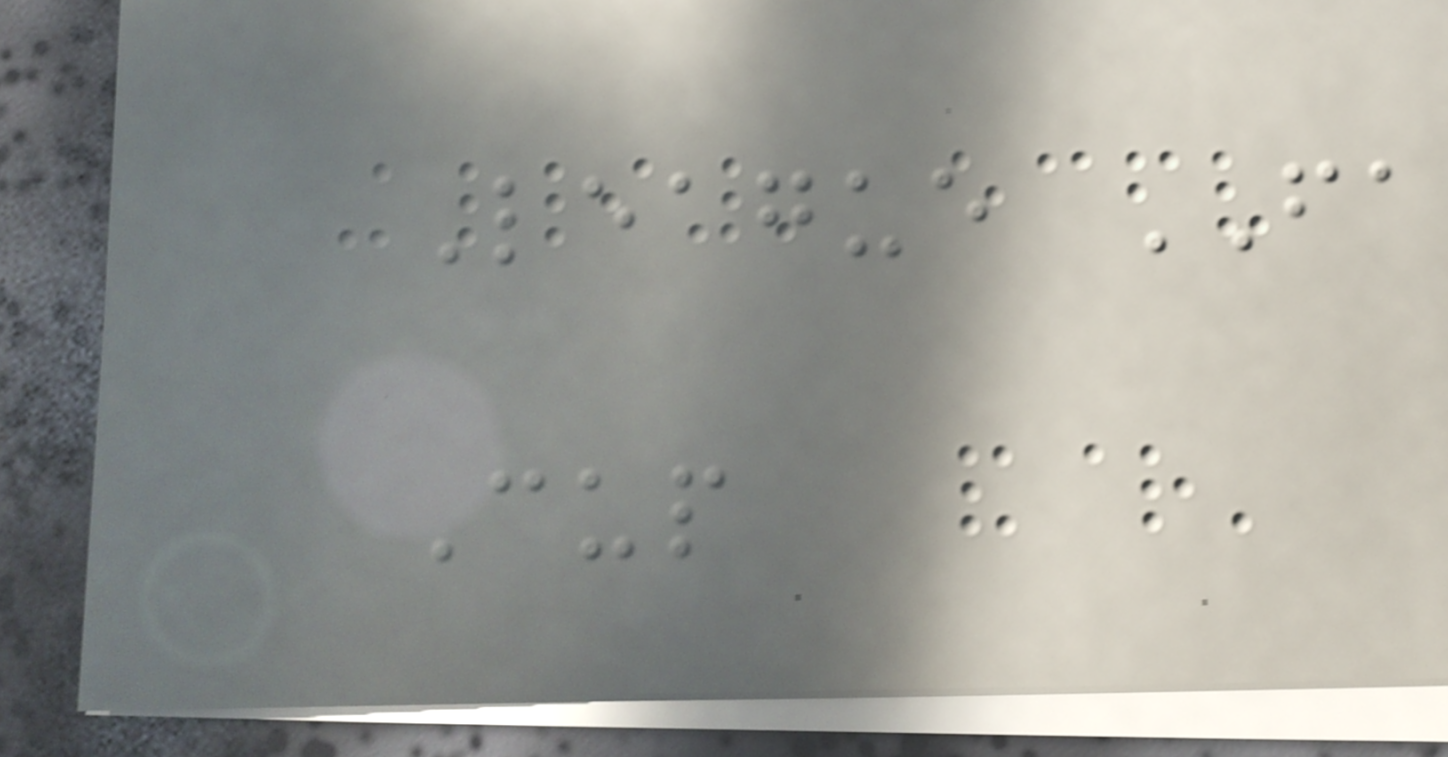League FA
Cup
